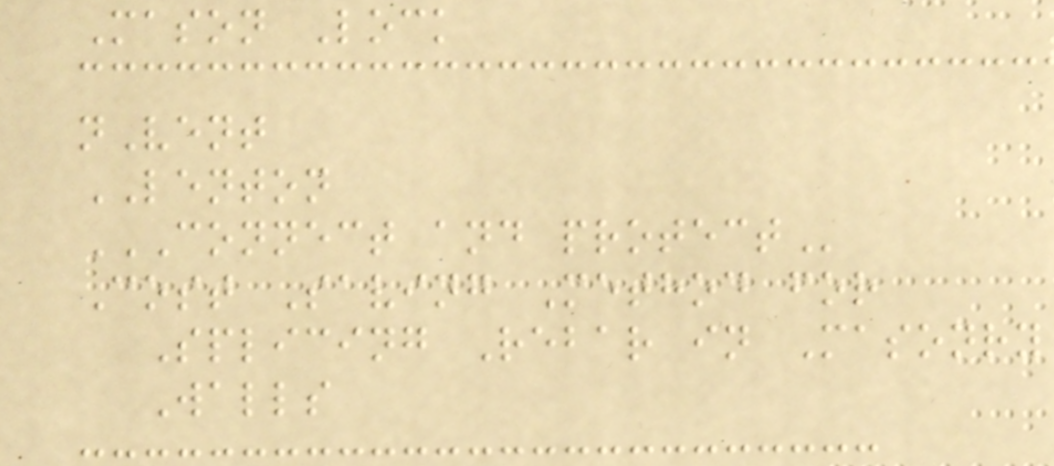Mason Lock
nVent
LENTON
CONNECT AND PROTECT
Cost Saving Method for
Splicing Rebar in Masonry
Walls
